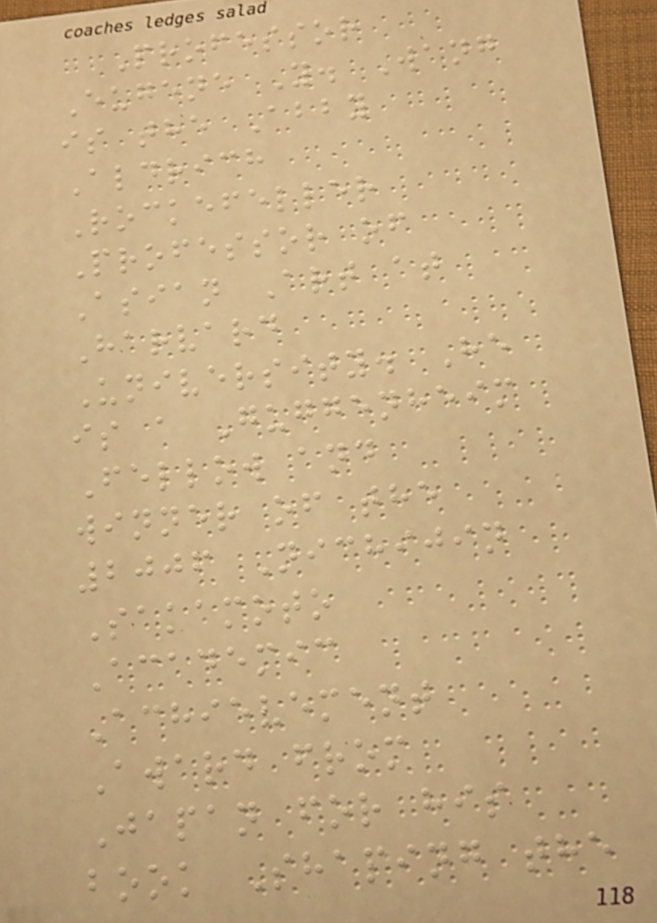Professor
Eugene Y. Wang
is the Abby
Aldrich
Rockefeller
Professor of
Asian Art at
Harvard
University. He
is a Guggenheim
Fellow and
winner of the
2006 Nichijin
Sakamoto
Academic
Achievement
Award from
Japan for his
book Shaping the
